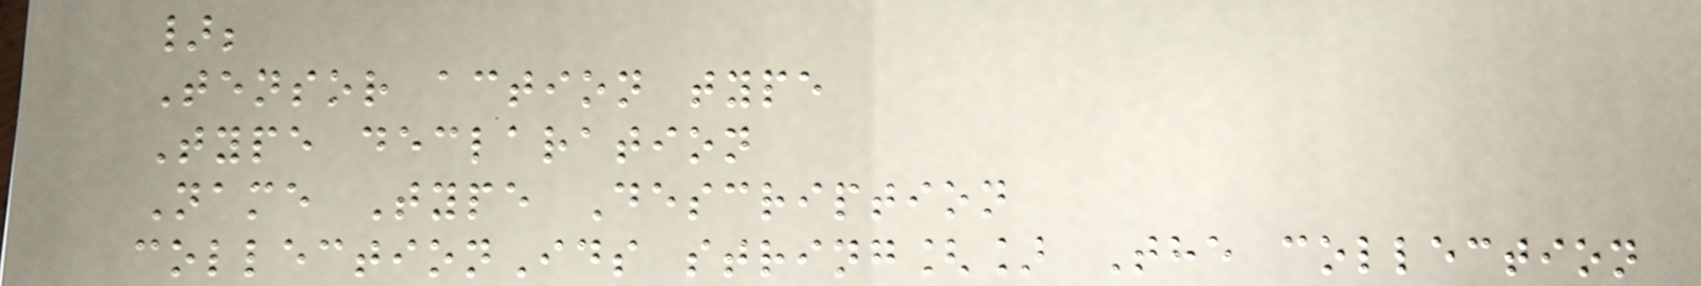};
Tensor action type
Type declaration
Name Type Description
collectionIds string[] The collection
